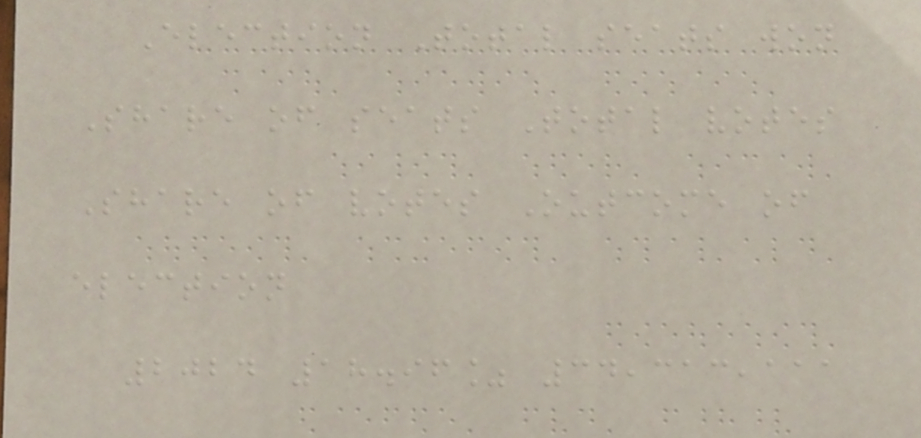Election Total seats won
Share of seats Total votes
Share of votes Outcome of
election
2024 18.96% 34,313,111
